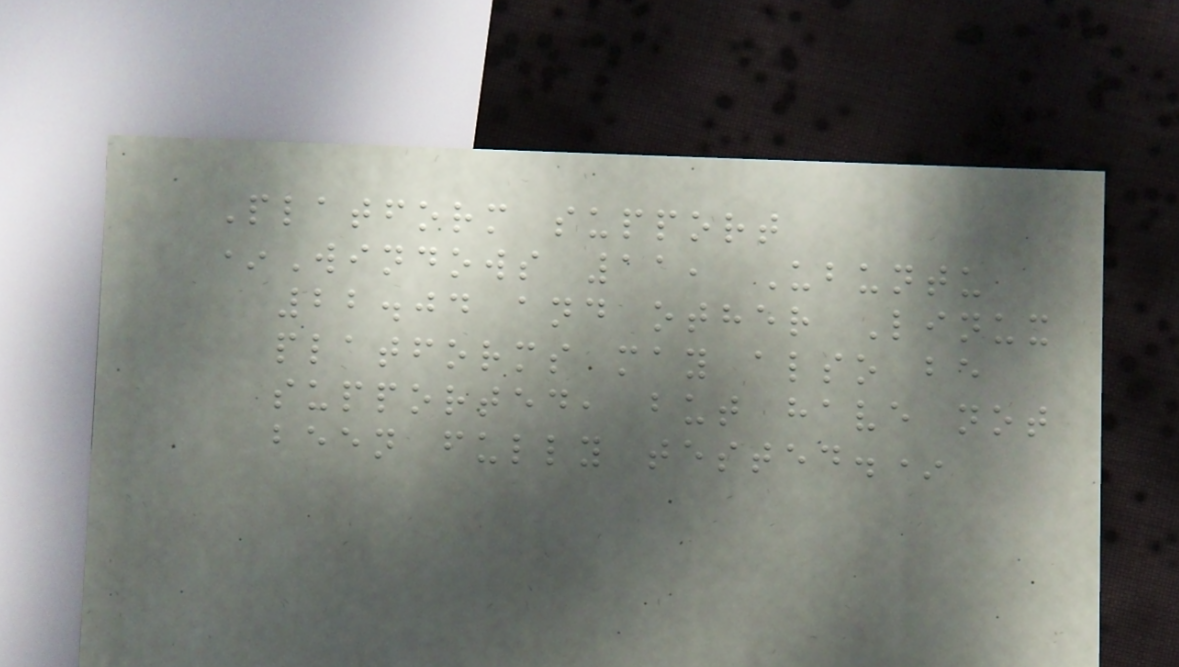Platform support
*Windows 11, Ubuntu
22.04 and other Linux
platforms may also be
supported, but have not
been fully tested.*
